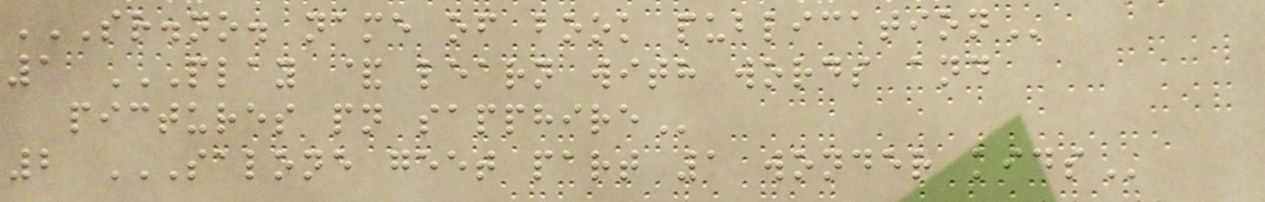SR.NO. NAME OF BOOK PUBLICATION
1 PLAY & LEARN WITH WORDS AND
PICTURES PN SAPPHIRE
2 SALONE GEET PART 1 WONDER KIDS
